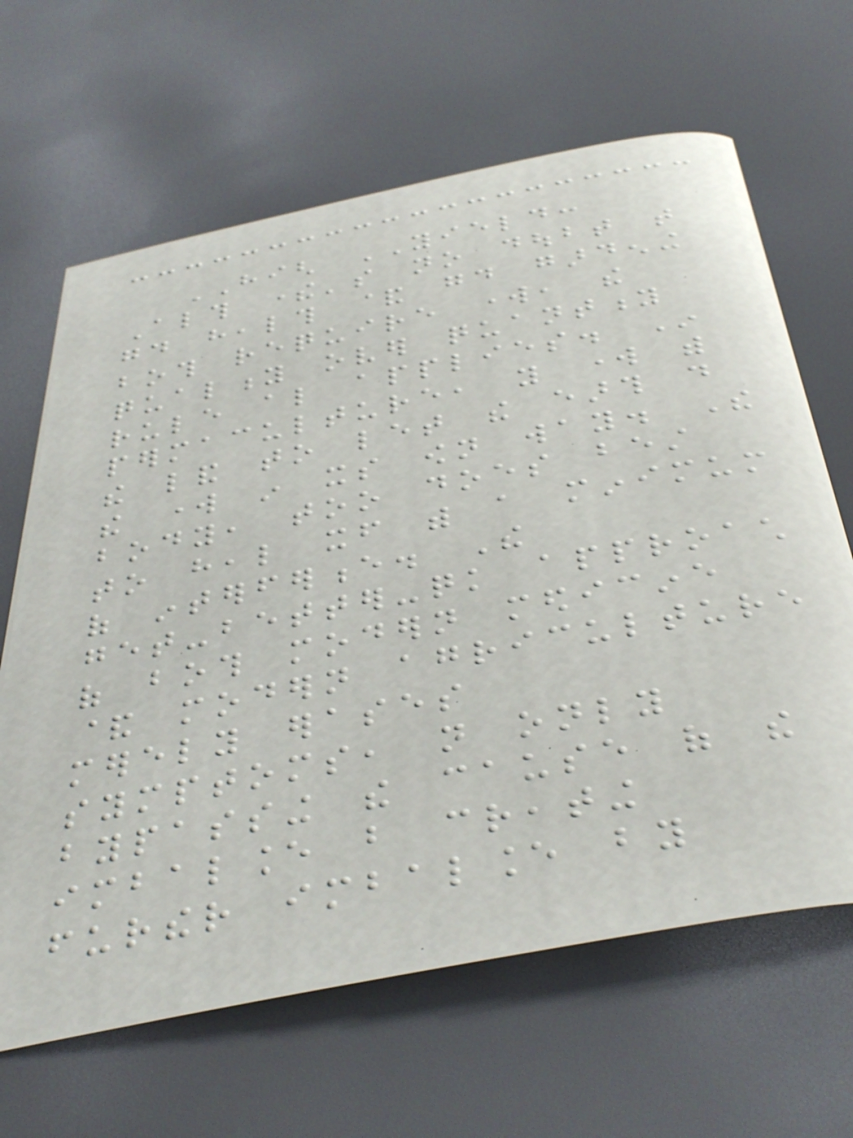HIGH YIELD:
Although there's no doubt that
good health & good gardening
both require work, the
quality over quantity
rule also applies. In
permaculture, you work with
the land to let the earth do
the work in its own way. The
body, too does best
to heal itself with a minimum
of interference. The
get-better-quick approach
of both modern medicine
& modern agriculture
merely erases
symptoms, not only
bypassing the cause of the
imbalance but creating
further imbalance by
